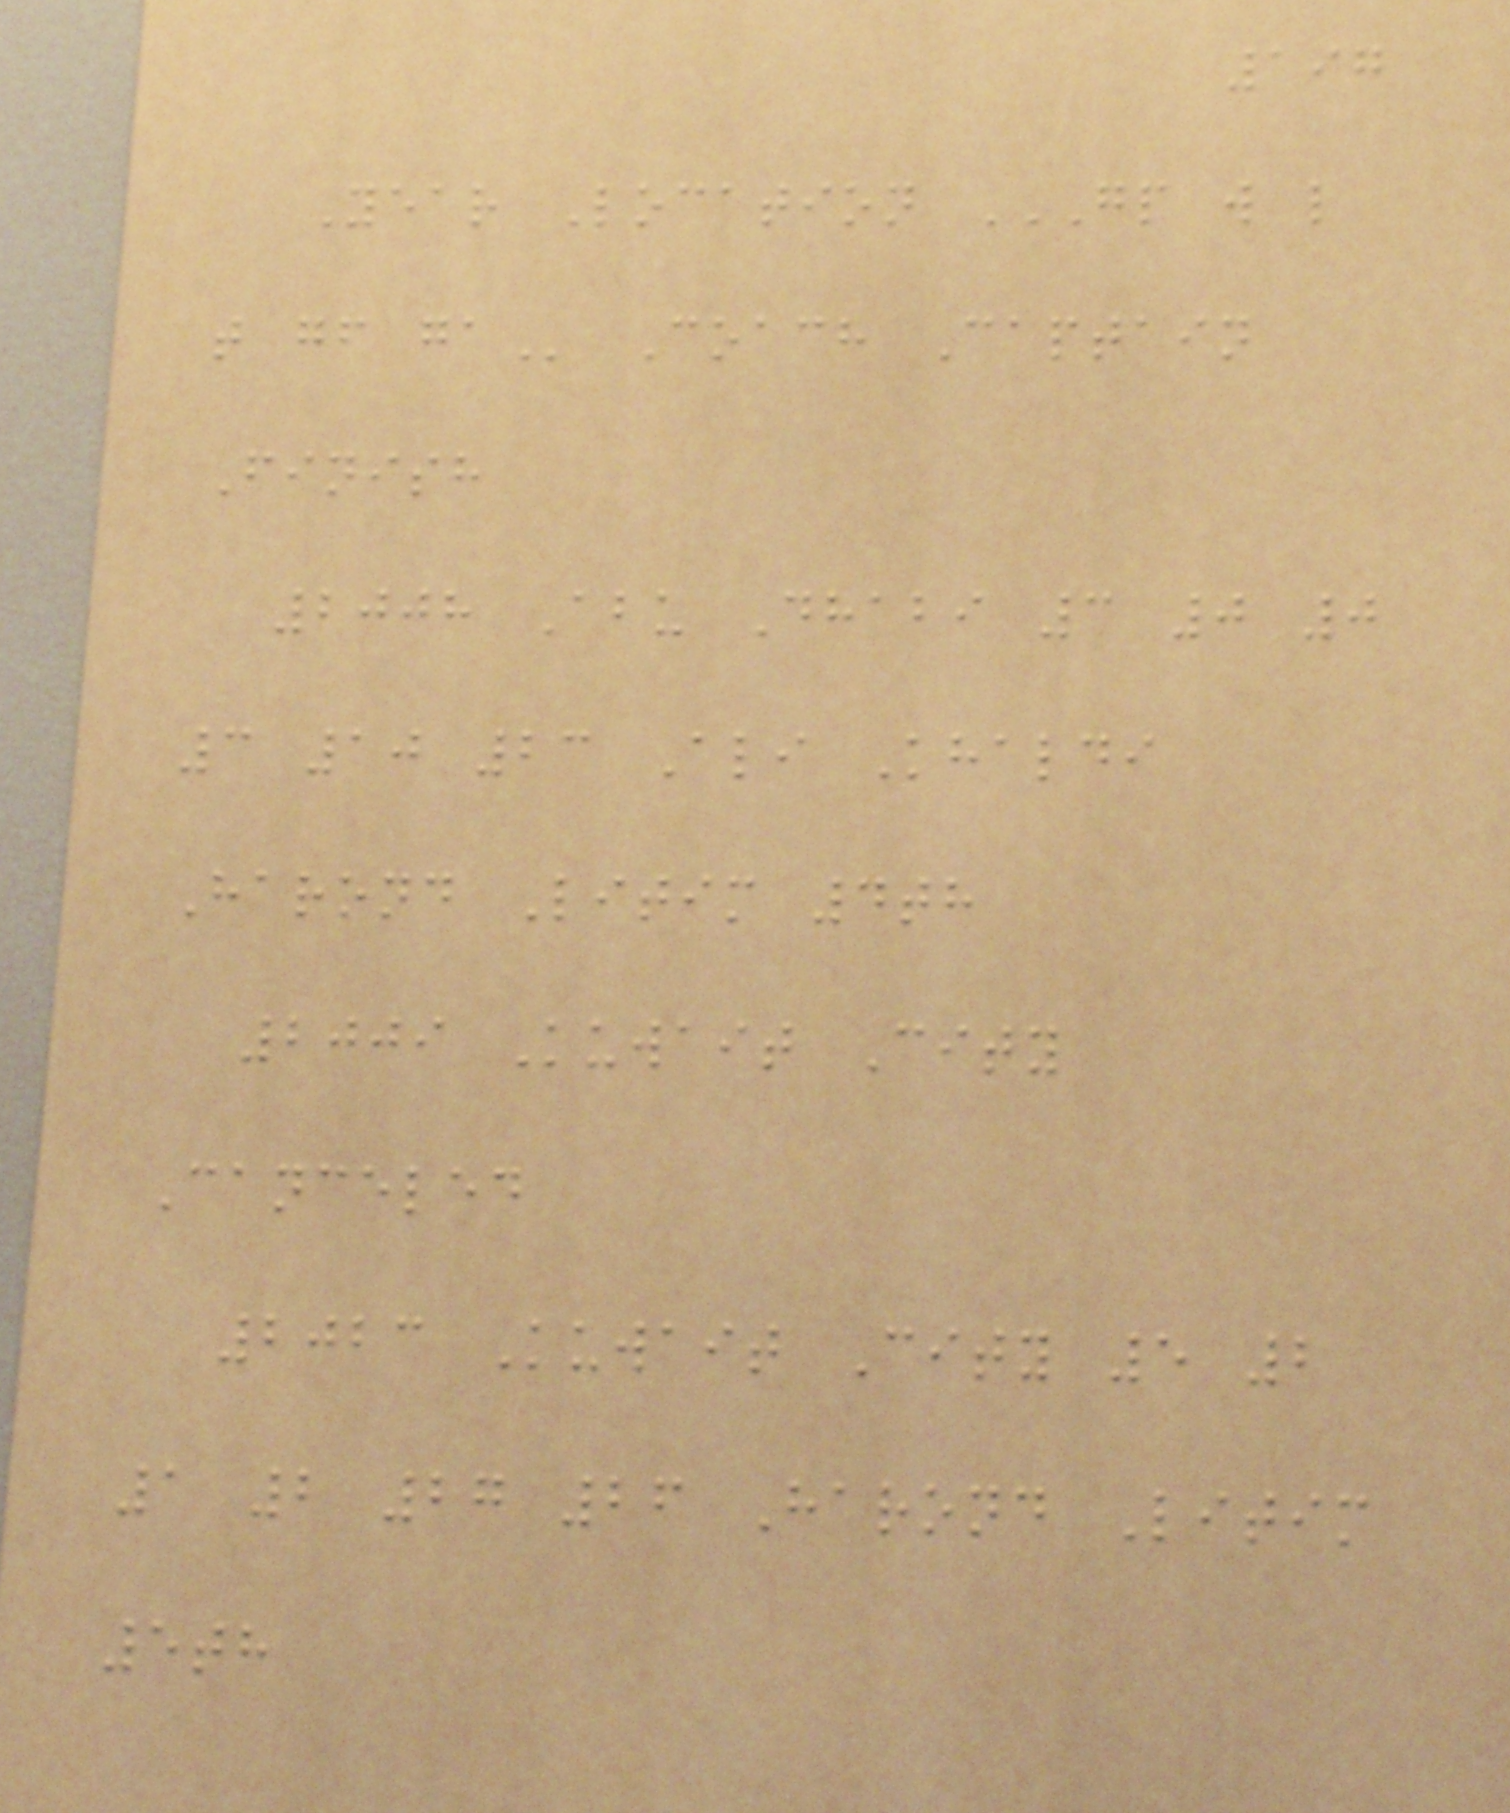197
Year Location GP W L
T GF GA Coach Captain
Finish
2008 Abu Dhabi 3 0 0
3 10 23 Ali Khaldi
Harond Litim 4th
2009 Kuwait City
Canceled
2023 Kuwait City 5 2
1 2 27 26 Harond Litim
5th
